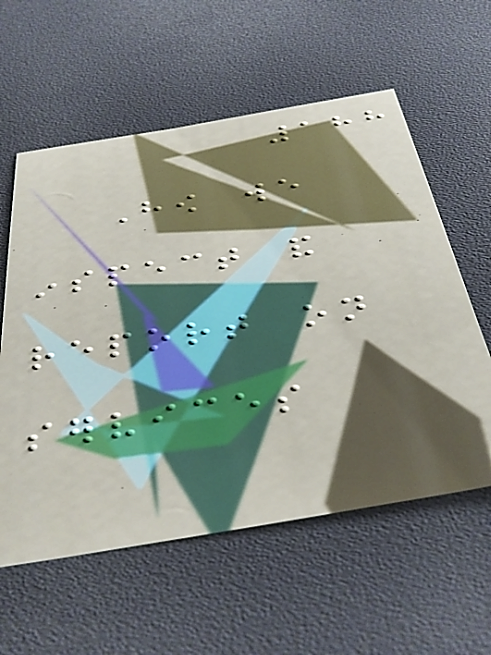188
How we
inspect and
report on
services
